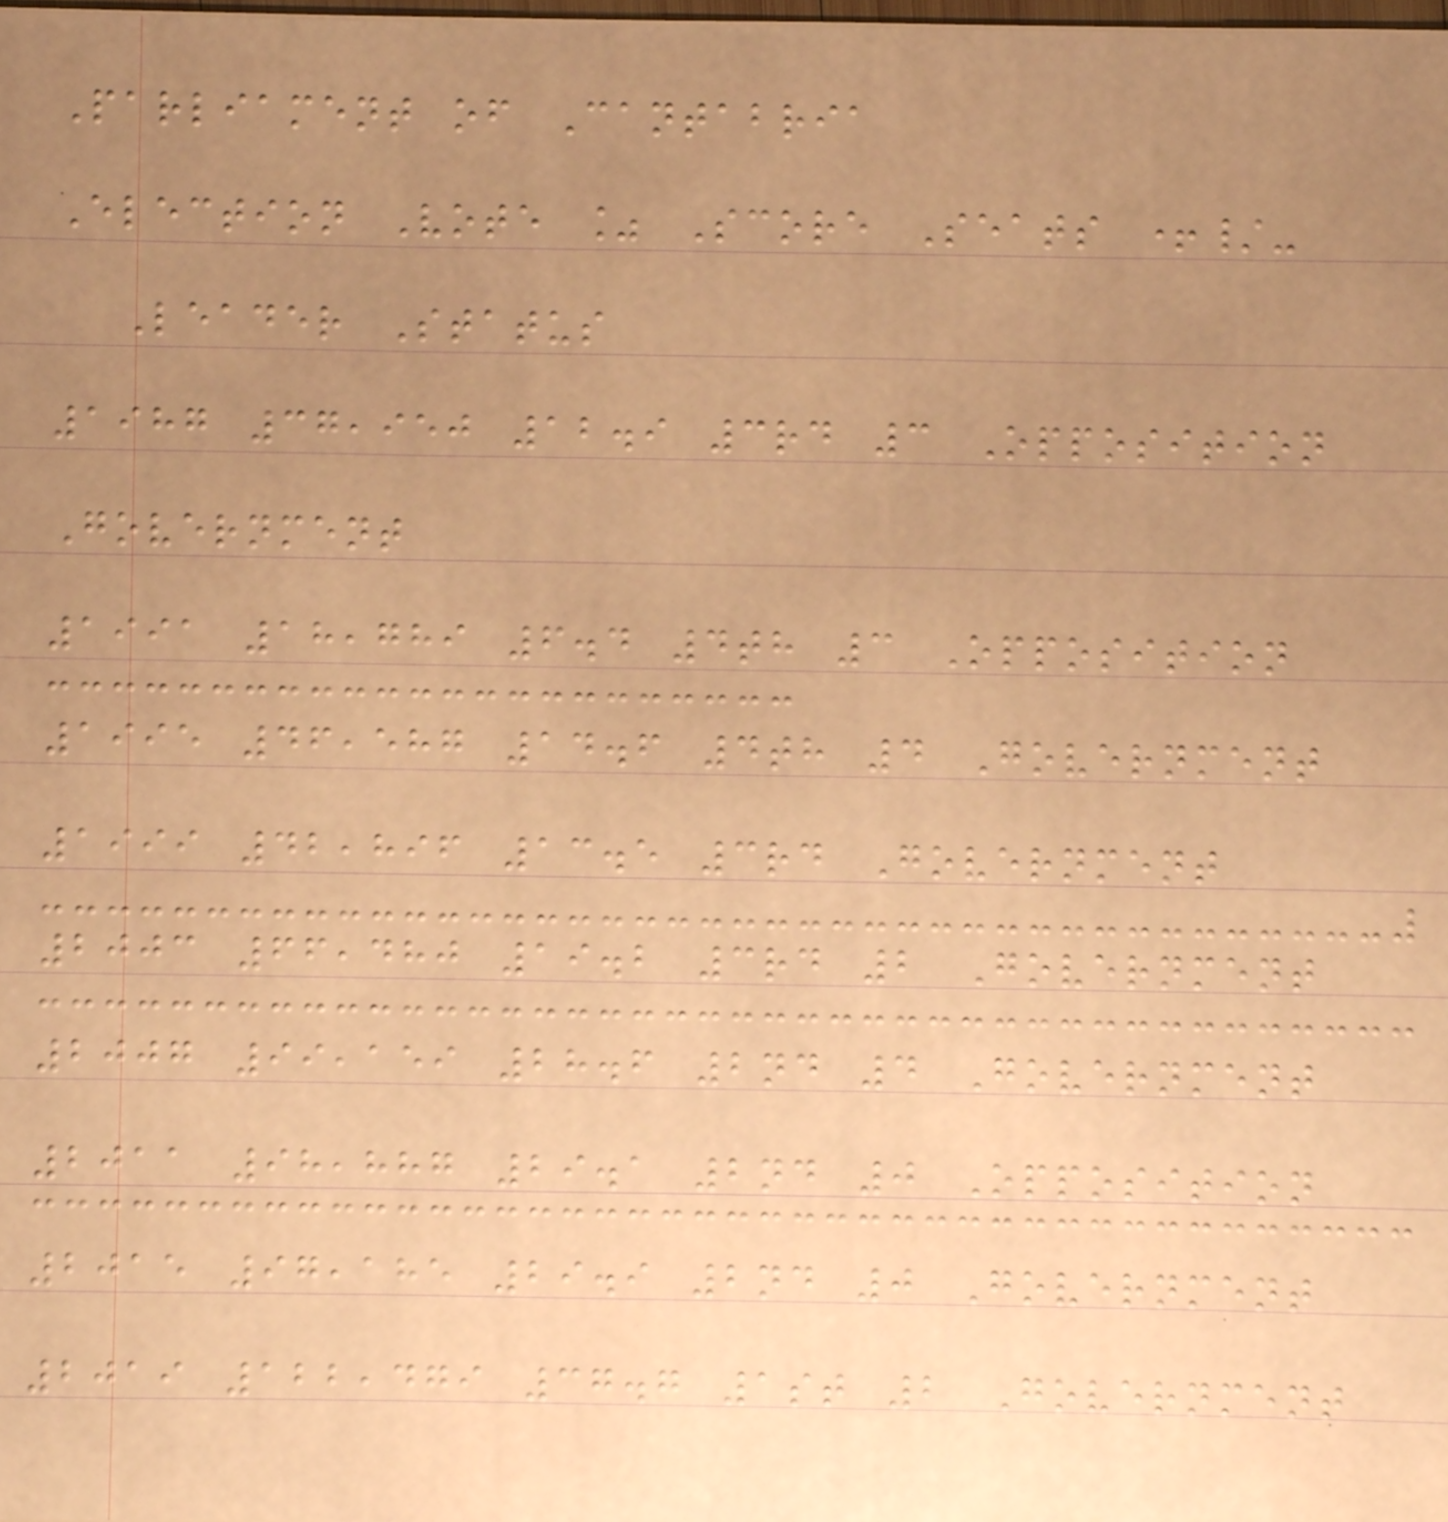Parliament of Cantabria
Election Vote % Score Seats +/-
Leader Status
1987 37,950 12.9 3rd 3 Opposition
Government
1991 18,789 6.4 4th 3 Opposition
1995 46,587 14.6 4th 4 Government
1999 42,896 13.5 3rd Government
2003 66,480 19.2 3rd 2 Government
2007 99,159 28.6 2nd 4 Government
2011 98,887 29.1 2nd 0 Opposition
2015 97,185 29.9 2nd 0 Government
2019 122,479 37.7 1st 2 Government
